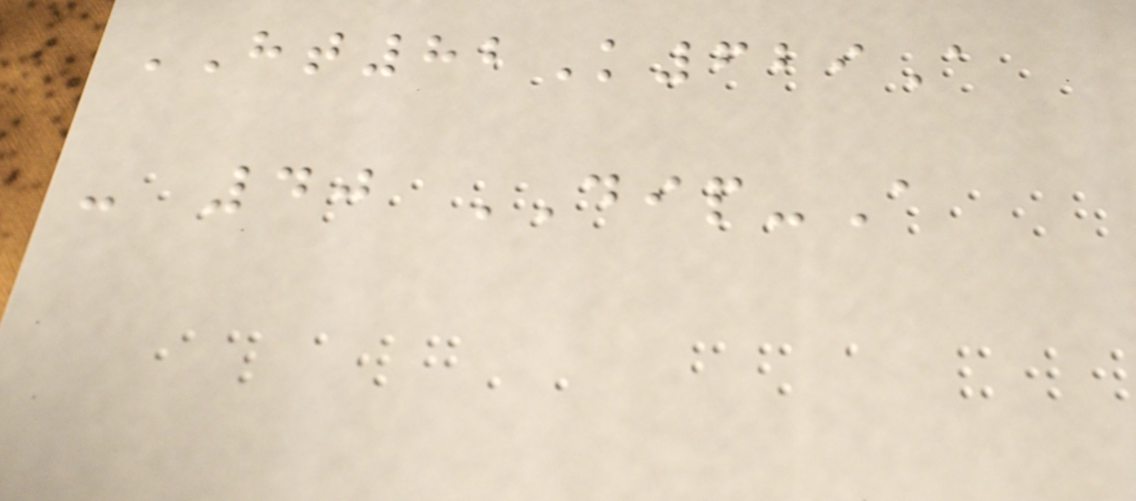HT82K629A
- 40 DIP-A
